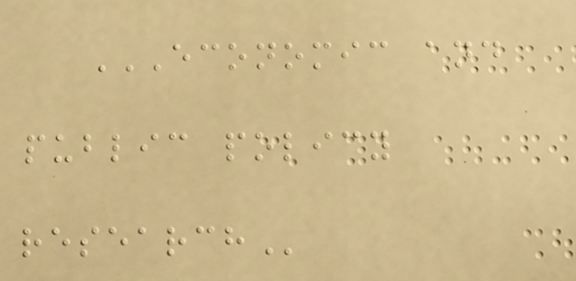ECONOMIC AND
PUBLIC POLICY
RESEARCH
